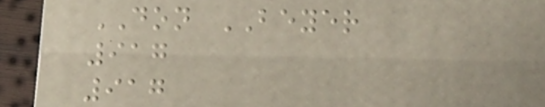DON BEYER
917
917
